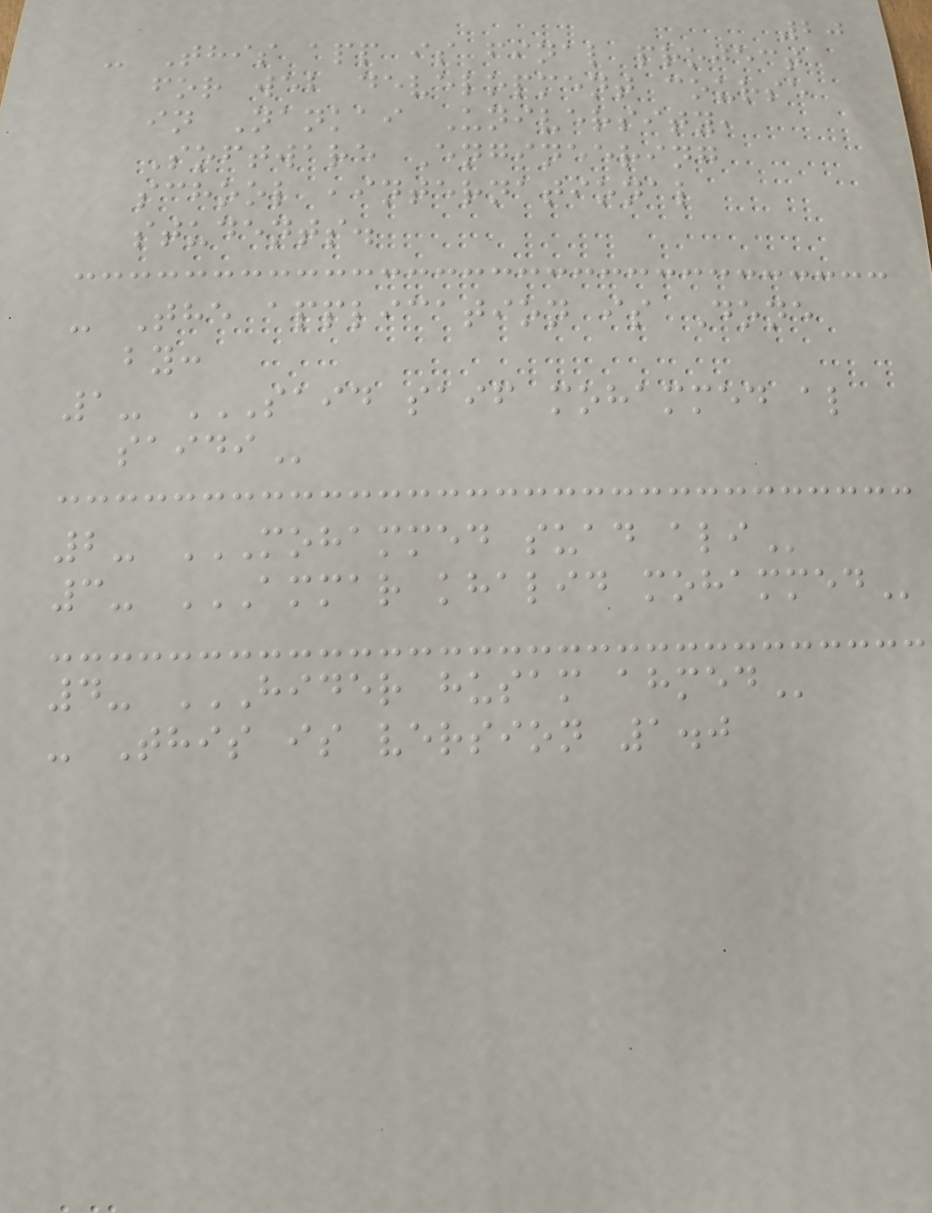20
- This app is final project
for web development course
in Nankai University,
Software Engineering
school ,international
students.
- The application is Done
by:
1- SAID SAIF MOHAMMED AL
SAIDI
2- MOHAMMED SUAD ALI
3- AMMAR KHALID MOHAMMED
4- HIDER HUSAM AHMED
- This is version 1.0
